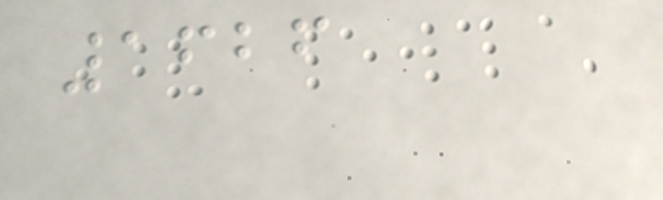1626
